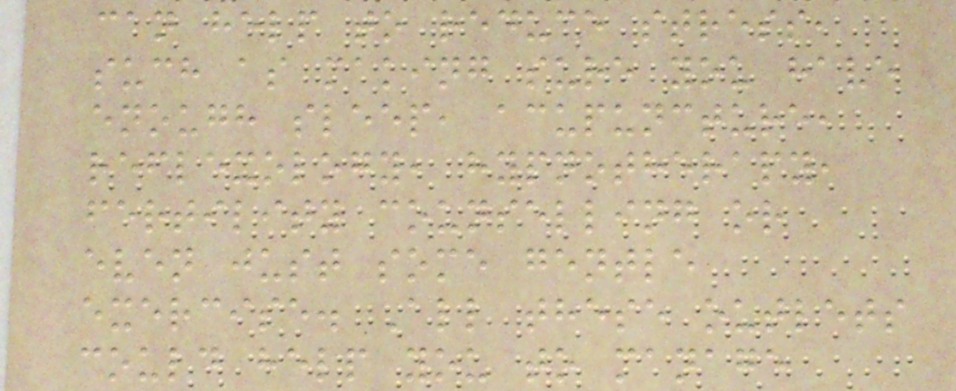can help to reduce stress,
such as making sure you have
enough sleep, acupuncture,
reflexology, hypnotherapy,
fertility counselling or
even just some gentle
exercise. All these outlets
could help you to manage
